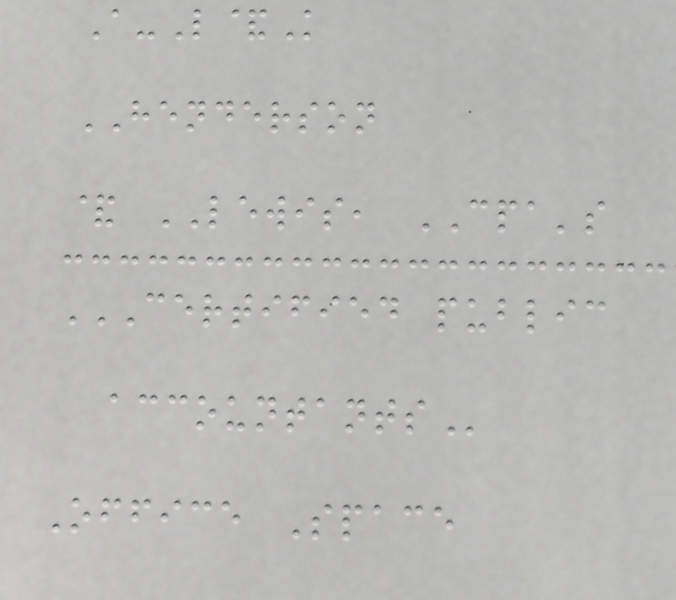A-L&K
HENDERSON
& LEWIS, CPA's
CERTIFIED PUBLIC
ACCOUNTANTS
Office Space
